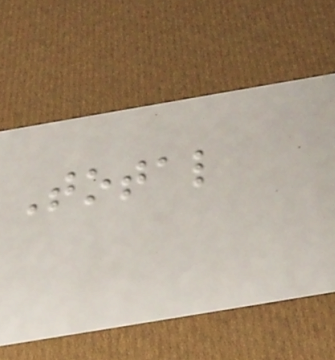Total
